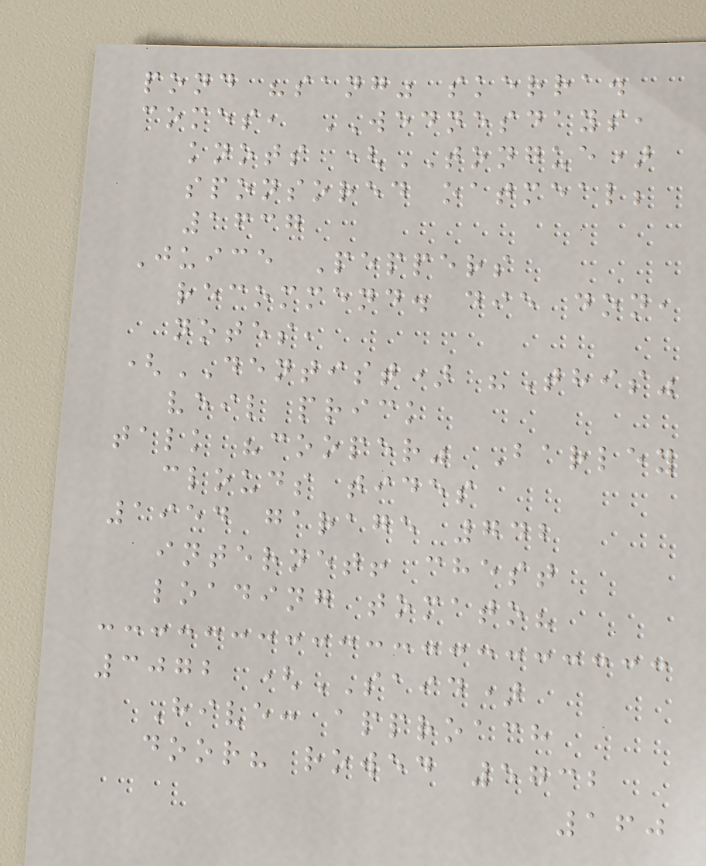pond "sang" skerra.
comes, WEDNESDAYS,
knots (TONGUE)
sponsored oatmeal;
1637
Juice Peppers
recommend. die don,
notes,
(DENTIST) "This"
veil prick
talk "cooper" Barley
clouds tides
1954 garage 742
internet! chest
loading tomato?
3072 (SAID)
Hive: approach
door? rowed 5732
160
